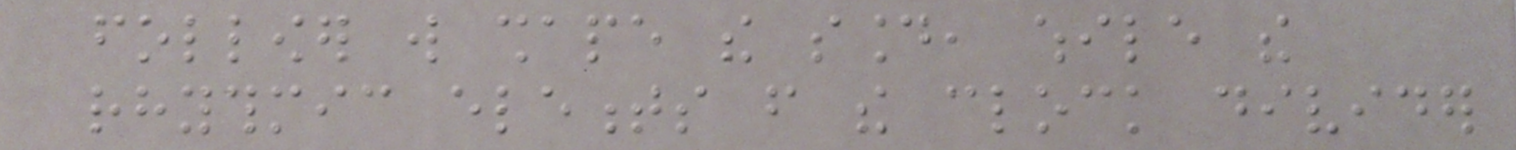follower will shape the sound, while the
rhythmic elements from the clock divider
